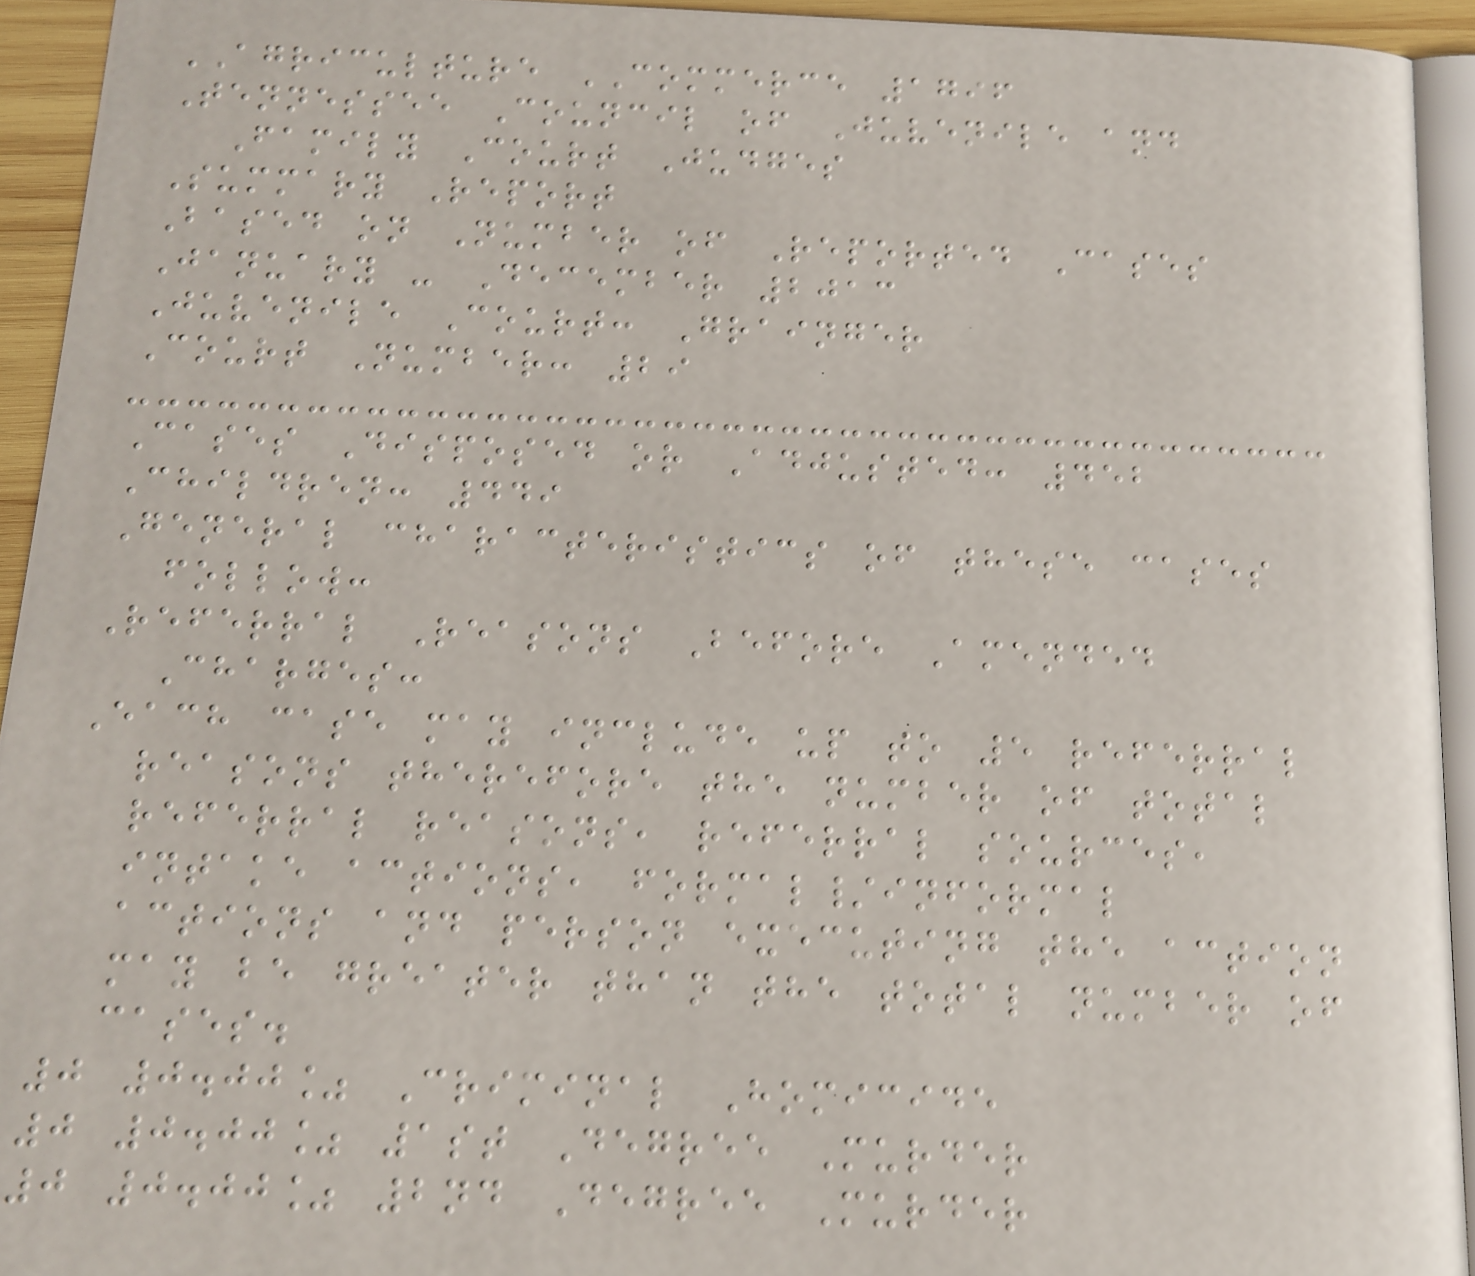AGRICULTURE COMMERCE 1796
Tennessee Council of Juvenile and
Family Court Judges
Summary Report
Based on Number of Reported Cases
January - December 2013
Juvenile Court: Grainger
Court Number: 29
Cases Disposed or Adjusted: 452
Children: 449
General characteristics of these cases
follow:
Referral Reasons Before Amended
Charges:
Each case may include up to 5 referral
reasons therefore the number of total
referral reasons, referral sources,
intake actions, formal/informal
actions and person executing the action
may be greater than the total number of
cases.
0 0.00% Criminal Homicide
0 0.00% 1st Degree Murder
0 0.00% 2nd Degree Murder
